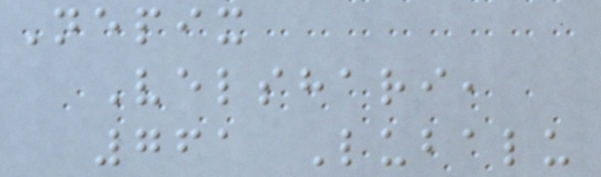Nepix
Velshari,
761 Lubalu
